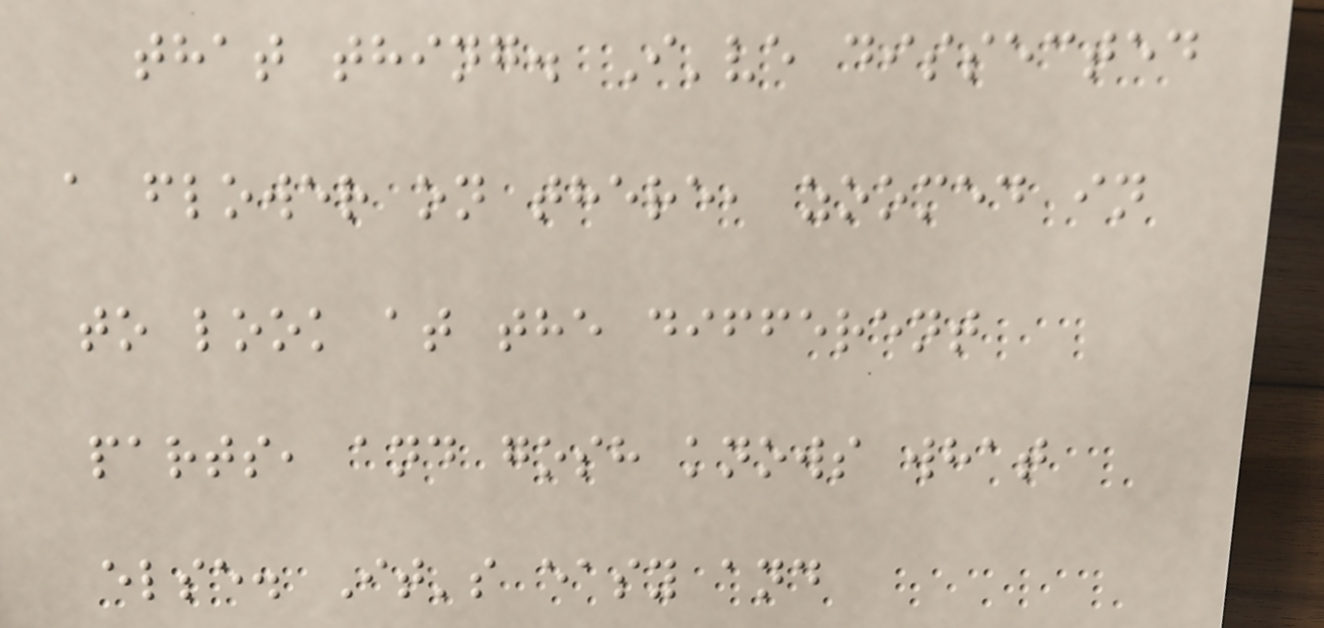that thing. I've dissected
a flower on there, zoomed in
to look at the different
parts, and gosh knows what
else. It's easy and
